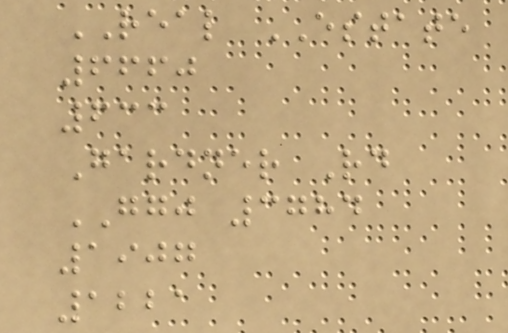REAL ESTATE
6660
633
Gardner Rd
GGJ 3784
1907
1221
